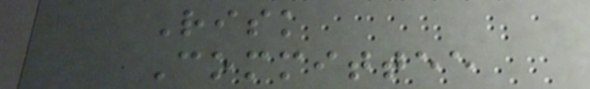Risk
Committee
